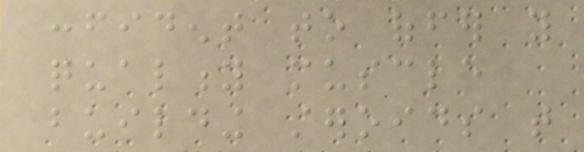confident to offer you
quality muscle
building steroids that
